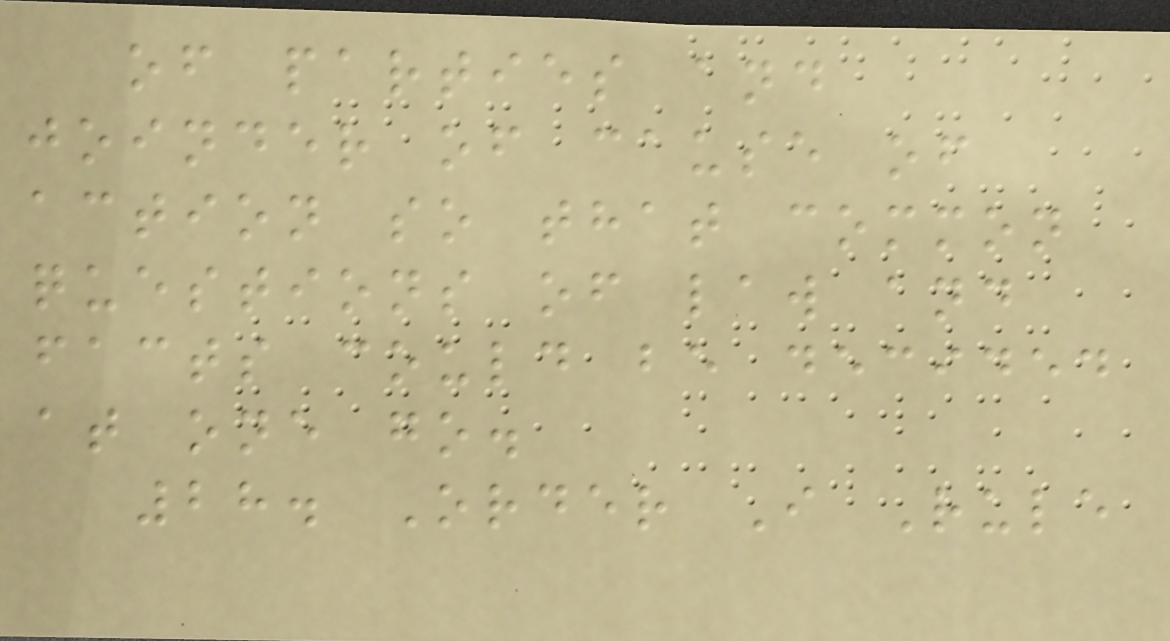of parties and
joinder of cause of
action so that common
questions of law and
facts could be decided
at one go.
28. Order I Rule
